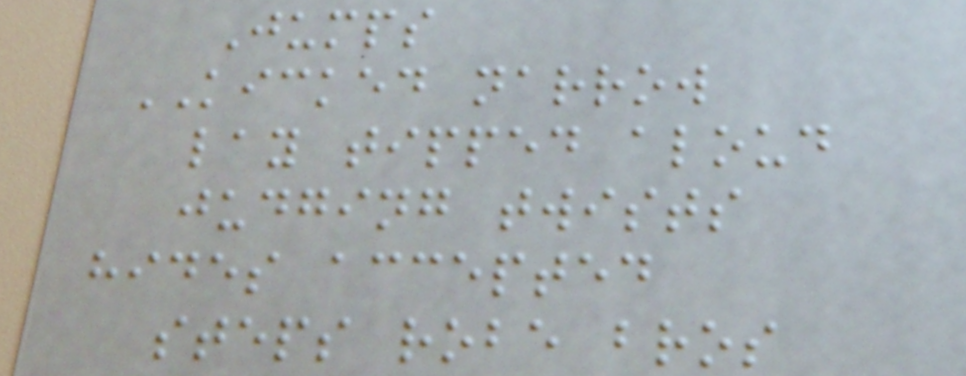Jumps
KICKED narrow
lay tipped aloud
judging twists
hides accepted
steps robe bros
